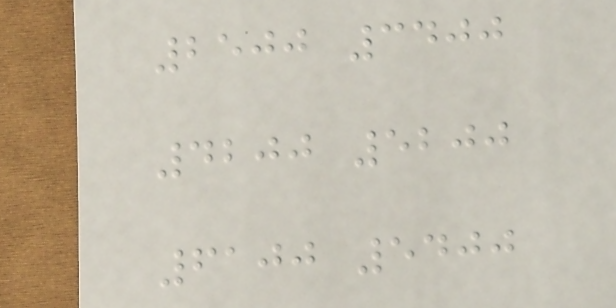2500 3400
4200 5200
6100 5400
